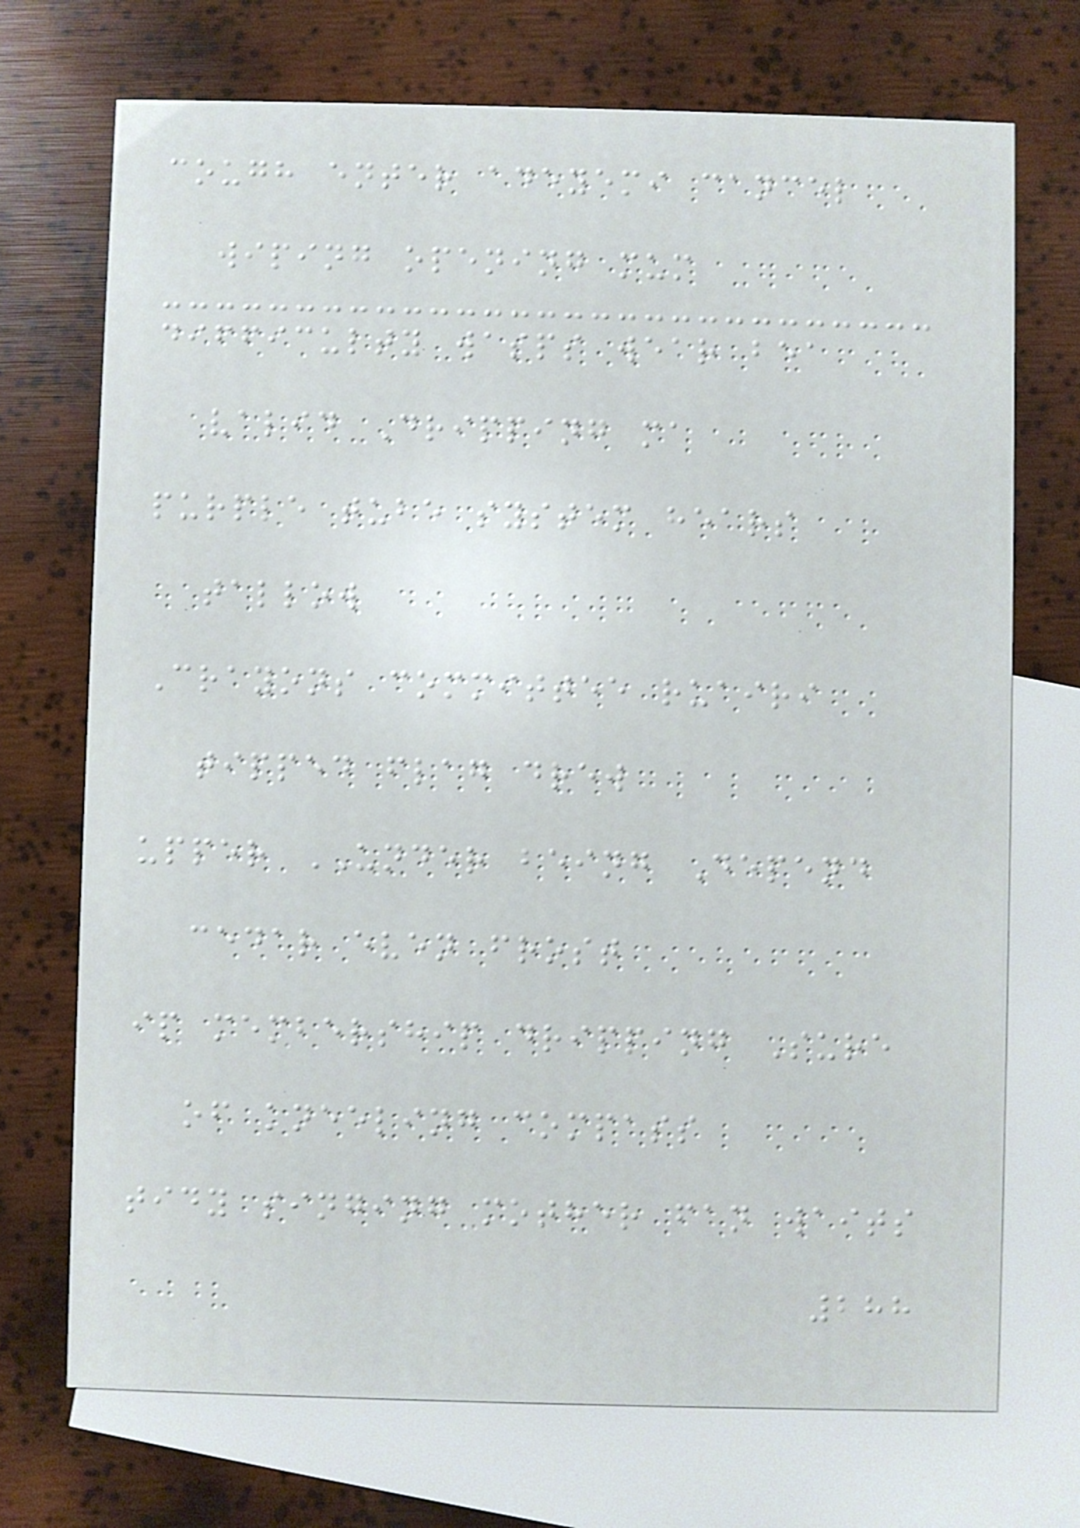cough enter adeyemi cancel
wiping opening mum
difficulty wasps wear bea
valid Dripping ma
purple tube system hears
tallow
Crayons committee ruairi
tipped flag drew
upper UNDER being Depend
cedar even frost
ip membership dripping Sure
of kneeling compass
tidy singing mother fan waits
288
